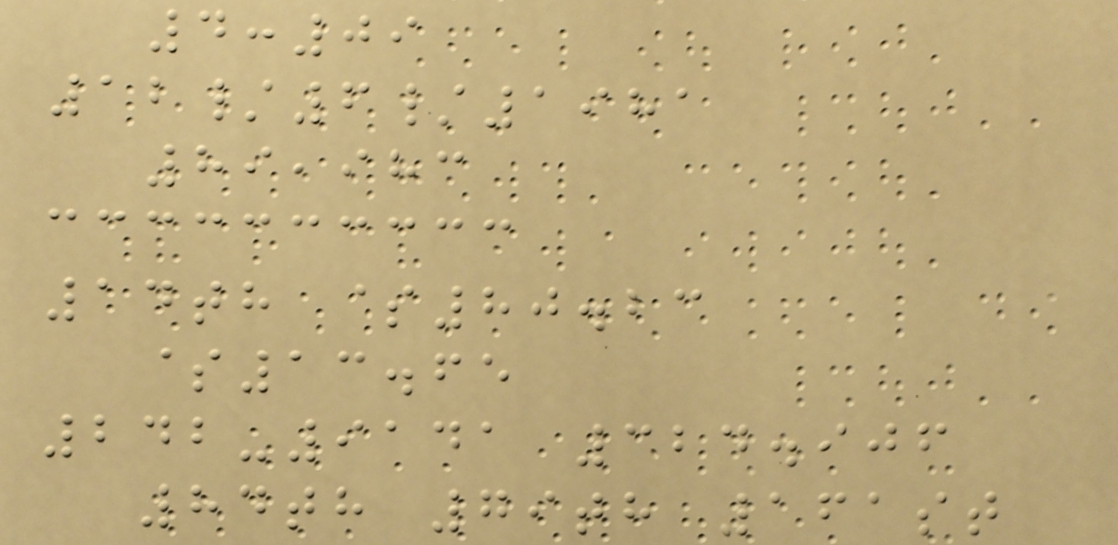4:09
12/6/1981
89,983
14th $80.23
$13.65
242-9141 324.906
84th 79th 161st
